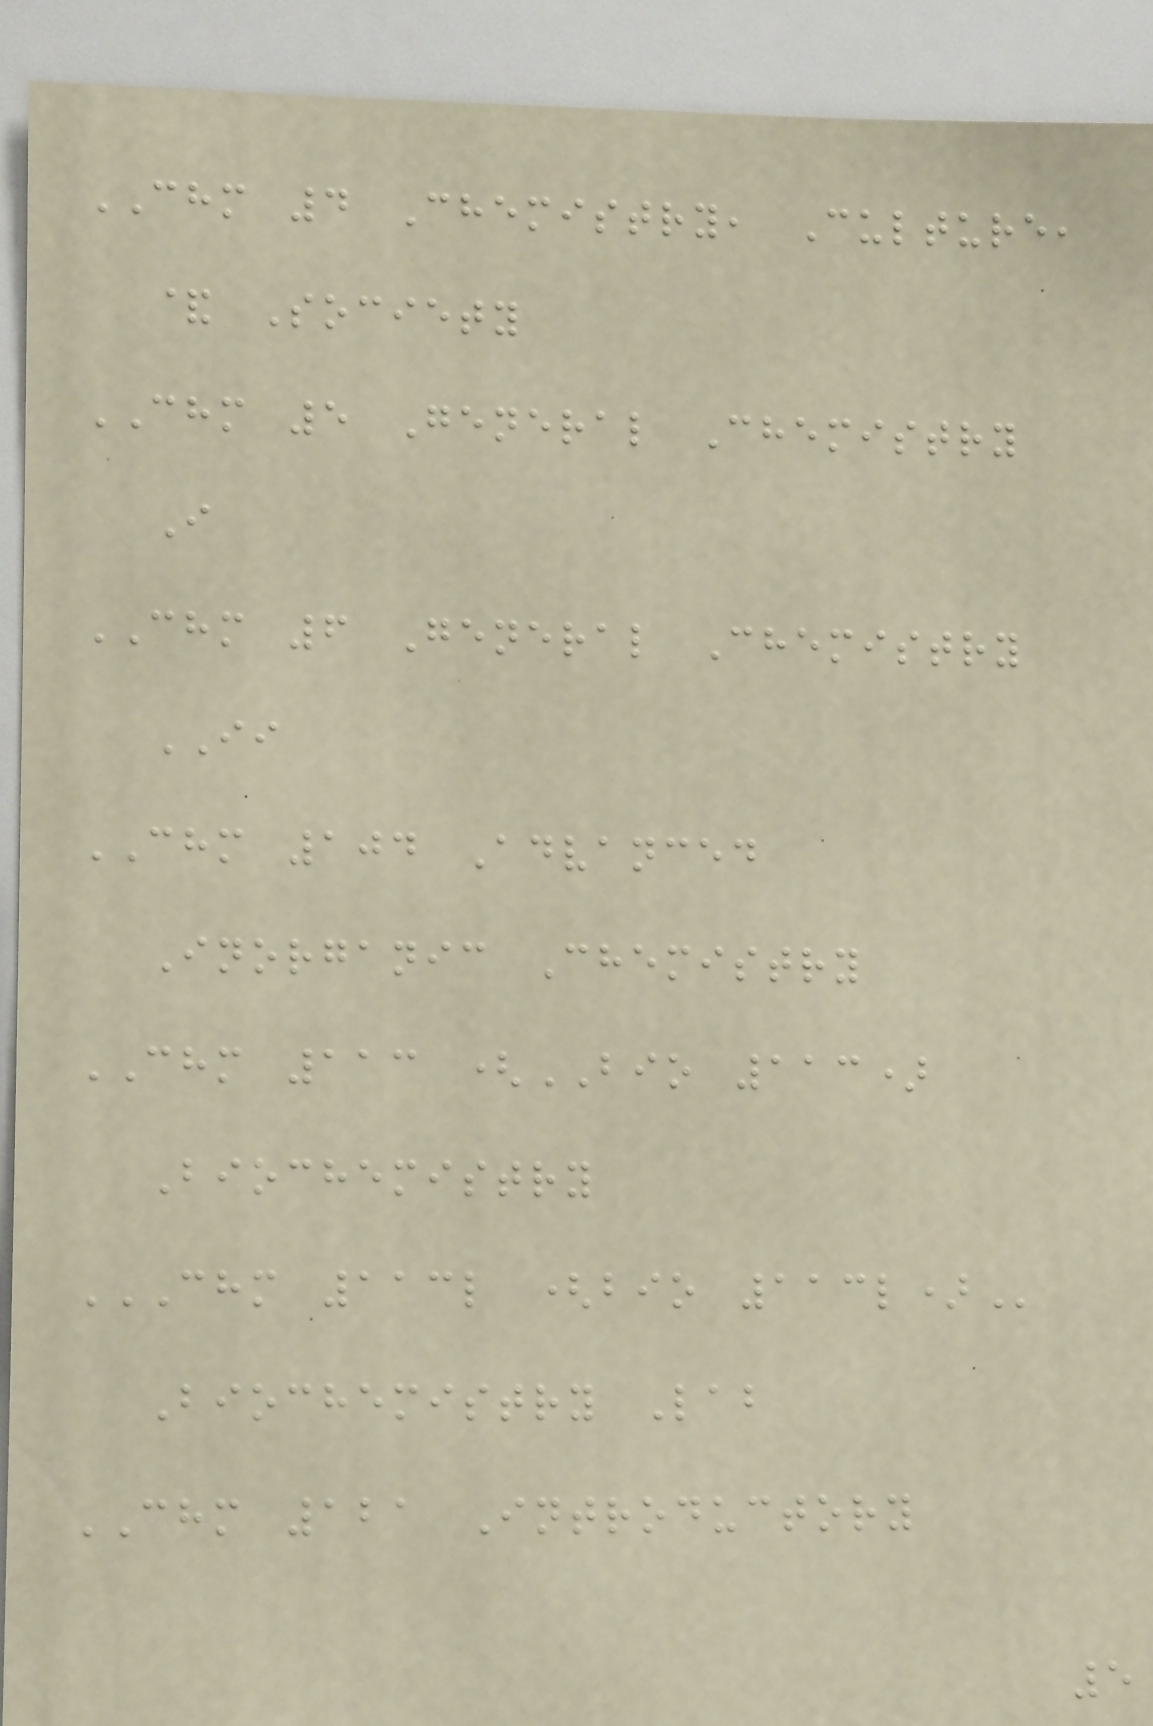CHM 4 Chemistry, Culture,
& Society
CHM 5 General Chemistry
I
CHM 6 General Chemistry
II
CHM 104 Advanced
Inorganic Chemistry
CHM 113 (BIO 113)
Biochemistry
CHM 113L (BIO 113L)
Biochemistry Lab
CHM 121 Introductory
5
